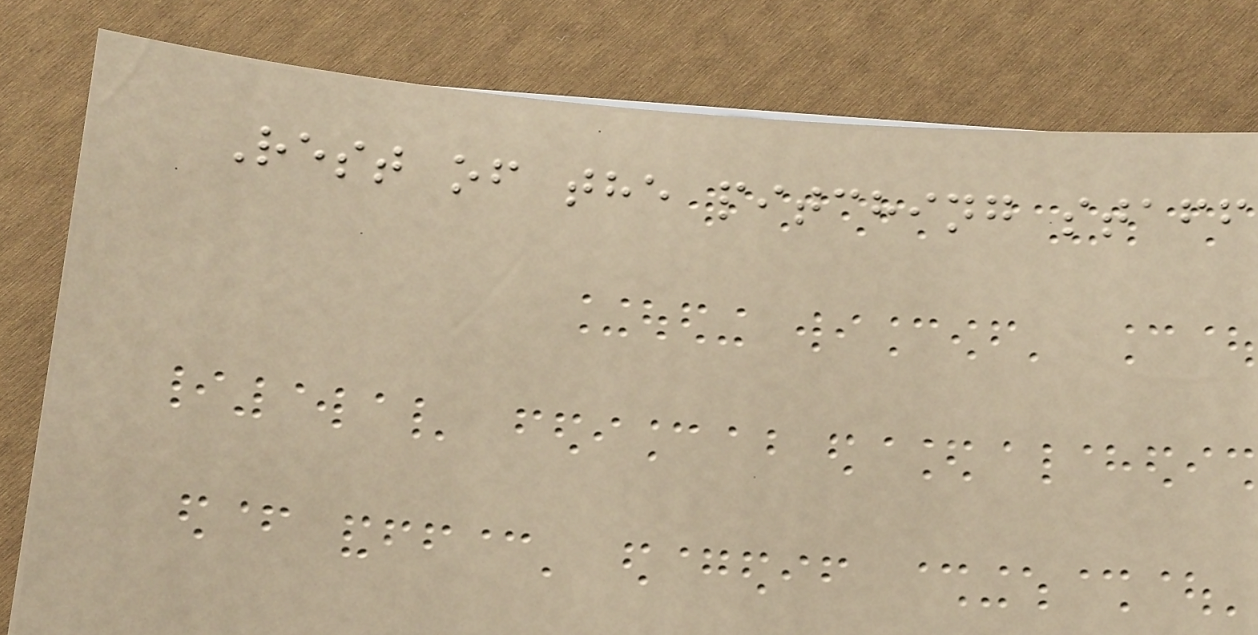Rest of the pitching staff
